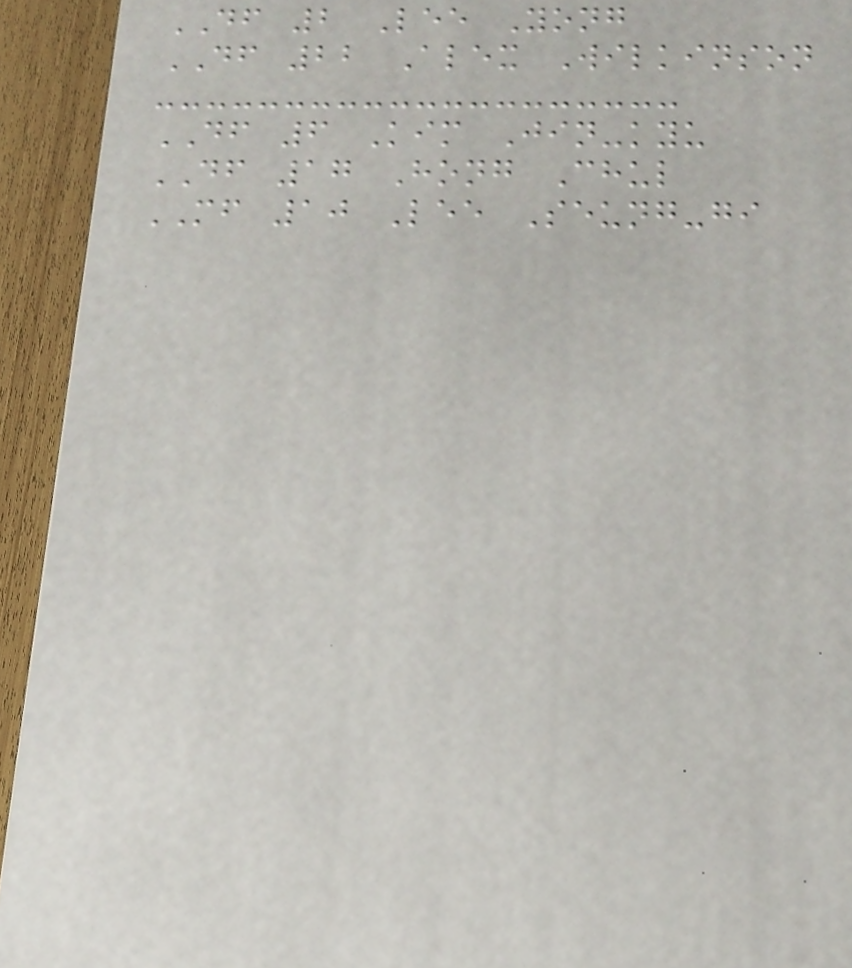DF 2 Lee Yong
DF 22 Alex Wilkinson
DF 6 Kim Jin-kyu
DF 17 Hong Chul
MF 10 Lee Seung-gi
